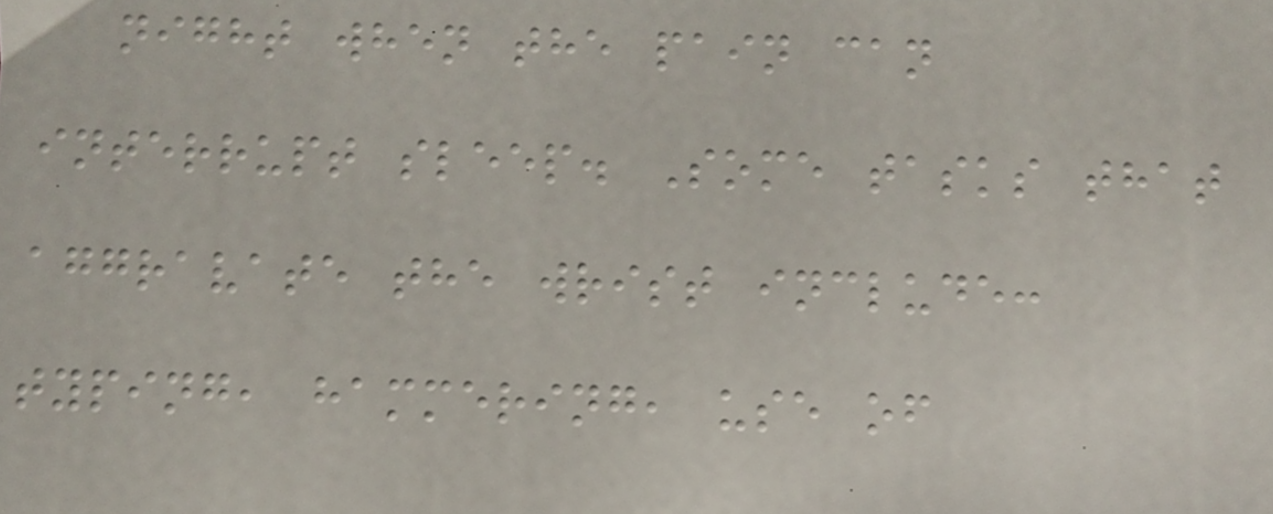night when the pain can
interrupt sleep. Some tasks that
aggravate the wrist include:
typing, hammering, use of
